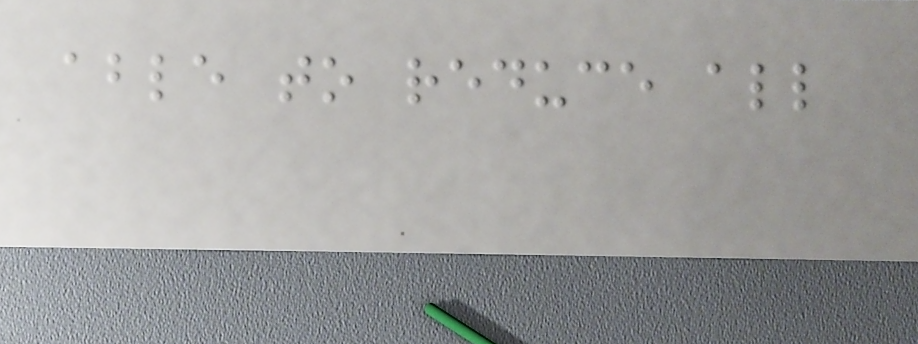able to reduce all
